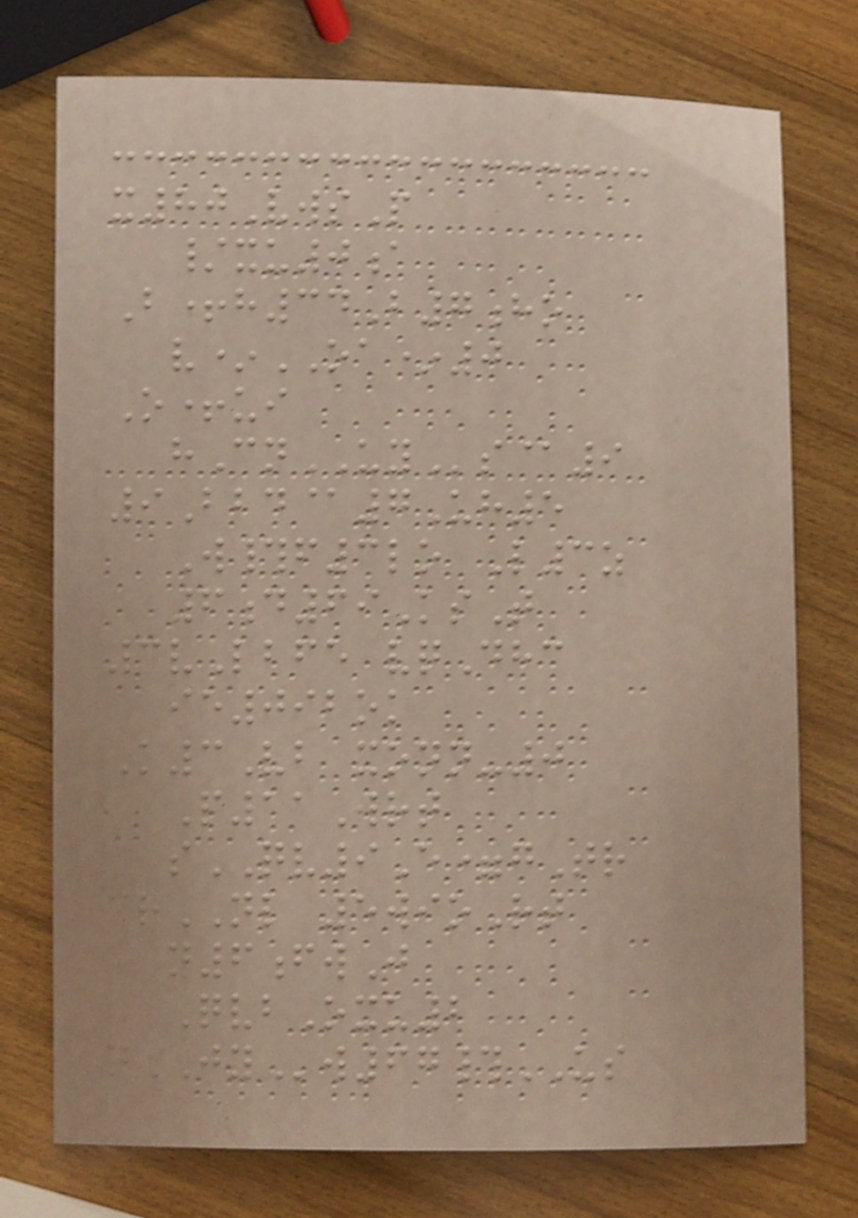x80VwsP
/xu0a
B+h34B7ho
v*OA*0
O+ui
hCnUYs@9
9Bbd@7Uh5
W#f3lo L3z
6d69KsT
3vLbfe vqDhc
ie092ok
K3Vb xonn-0
P11Wrt
sQV9E=gTr
crNL 5wioRt
n6fwJ
QvbOxu2
nJYw67#US
